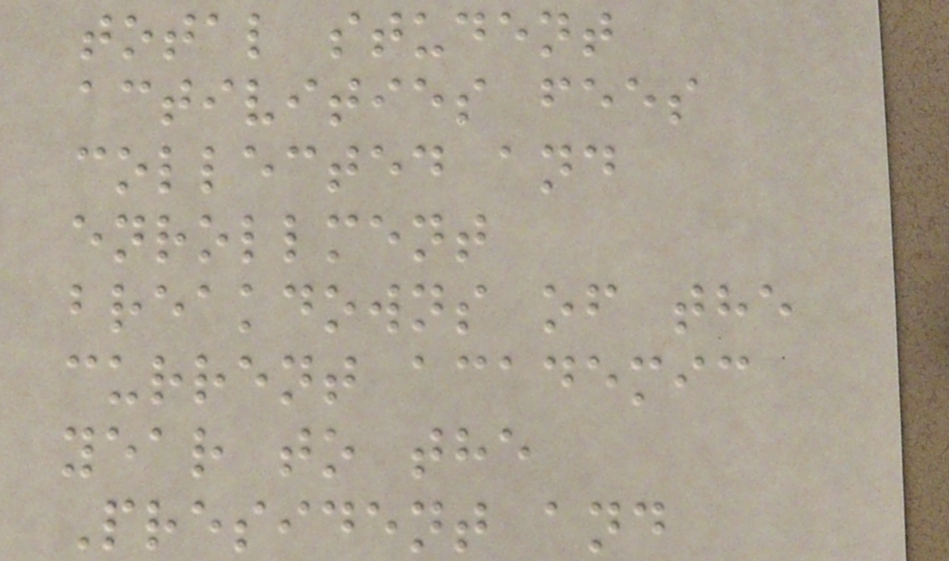total student
activities fees
collected and
enrollment
breakdowns of the
current academic
year to the
President and
